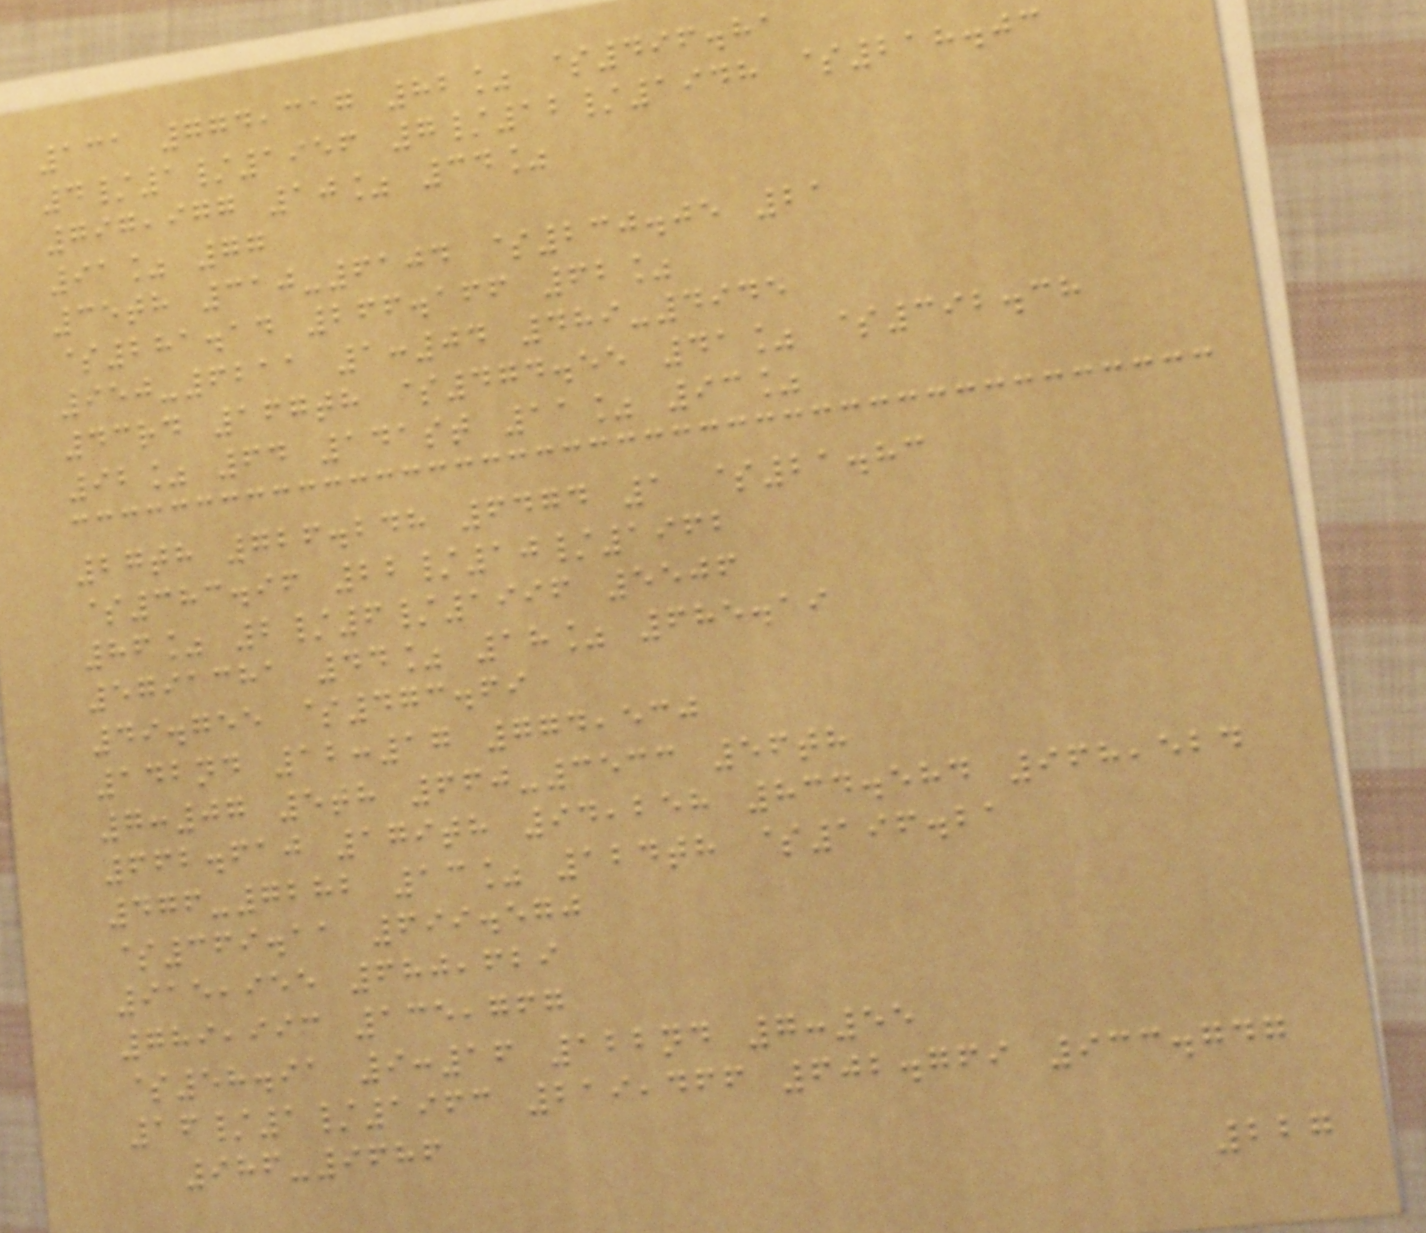131 774,317 82% $496.81
4/1/1956 7/12/1948 $218.03
797,977 10% 34%
91% 77
35th 310-6104 $230.05 21
$281.14 266.166 62%
950-6211 1:04 489-4945
43rd 167th $474.55 41% $392.38
92% 64 141st 11% 93%
27th 726.248 6474 1 $21.83
$383.96 22/10/1962
86% 2/6/1996 5506
5791381 44% 18% 685.19
49.755 $473.69
142nd 12:17 774,530
7:07 5th 660-3533 56th
662.610 179th 94,258 834.584 968,524
476-7282 13% 124th $196.21
$369.11 699.570
915,955 680,629
789,993 135,767
$58.91 9:16 122nd 7:55
16/1/1963 219,466 602.769 933.747
986-9686
227
